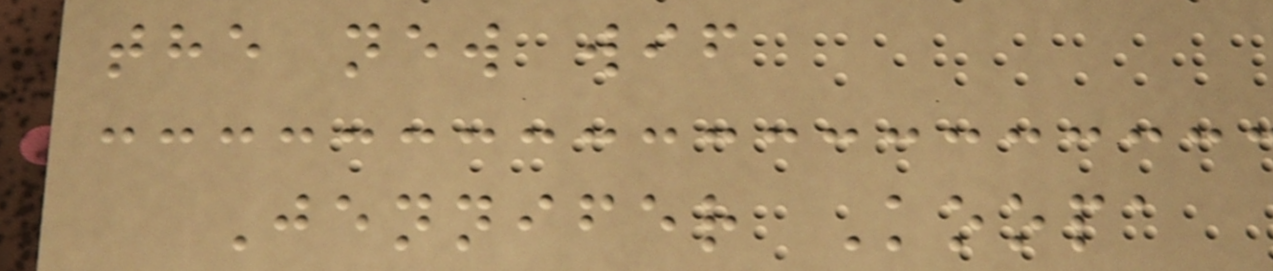the new wif
Jennifer Koopa
